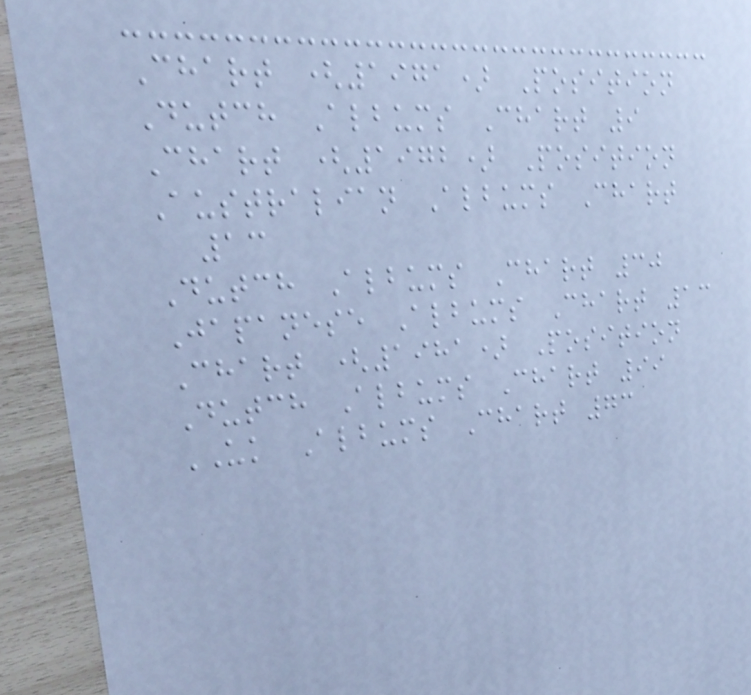Chart (1971) Position
Dutch Albums Chart 9
Chart (1972) Position
Australian Albums Chart
13
Dutch Albums Chart 30
Japanese Albums Chart 13
Chart (1981) Position
Dutch Albums Chart 99
UK Albums Chart 73
